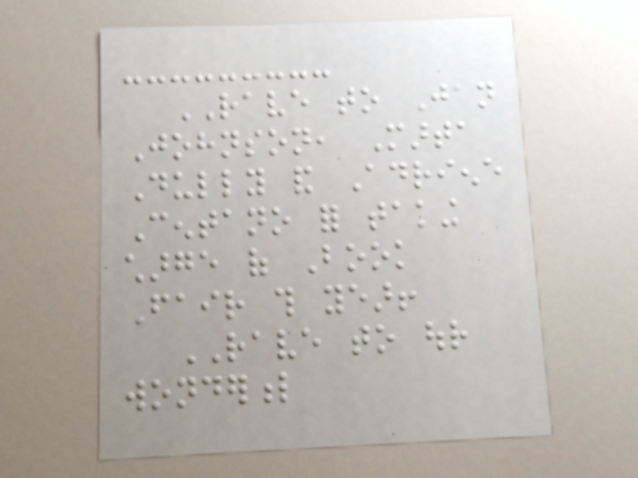RAVE to Jan
Johnson, Marta
Dully and Adriene
Centano for taking
charge of Book
Fair this year!
RAVE to our
wonderful
